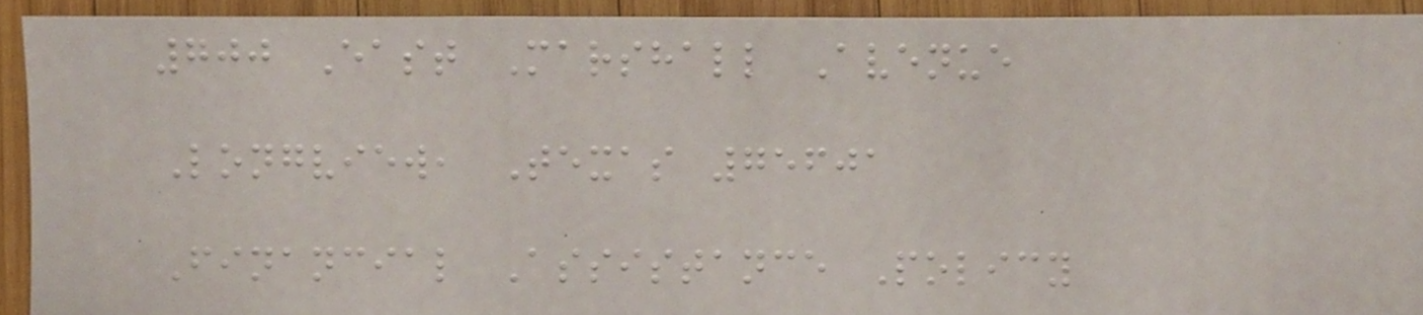700 East Marshall Avenue
Longview, Texas 75601
Financial Assistance Policy
